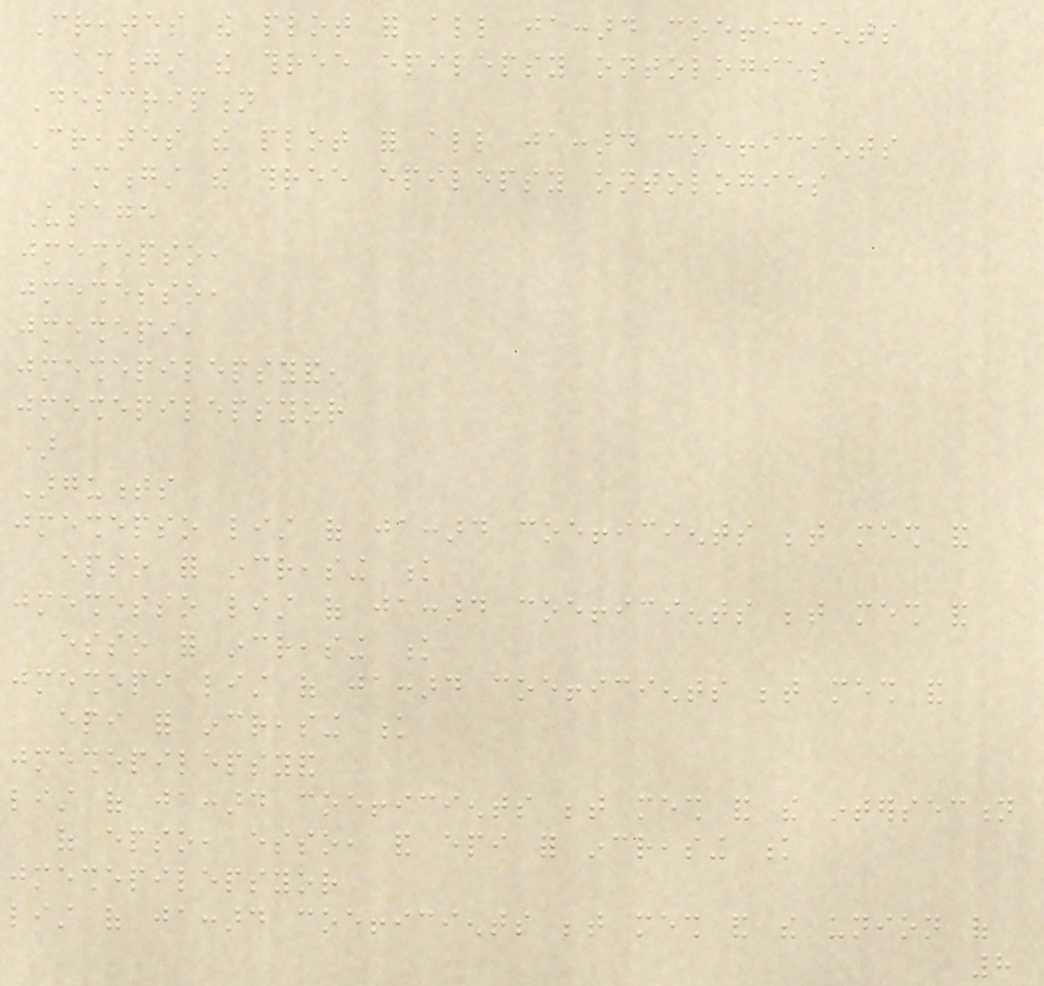Creates the plot for all jaccard coefficients
amongst the three epilepsy ontologies
Description
Creates the plot for all jaccard coefficients
amongst the three epilepsy ontologies
Usage
jmeshepso,
jmeshesso,
jmeshepi,
jmeshepilepsyand,
jmeshepilepsyor
)
Arguments
jmeshepso list of jaccard coefficients between mesh and
epso for increasing k
jmeshesso list of jaccard coefficients between mesh and
esso for increasing k
jmeshepi list of jaccard coefficients between mesh and
epi for increasing k
jmeshepilepsyand
list of jaccard coefficients between mesh and the intersection
of epso, esso, and epi for increasing k
jmeshepilepsyor
list of jaccard coefficients between mesh and the union of
8
